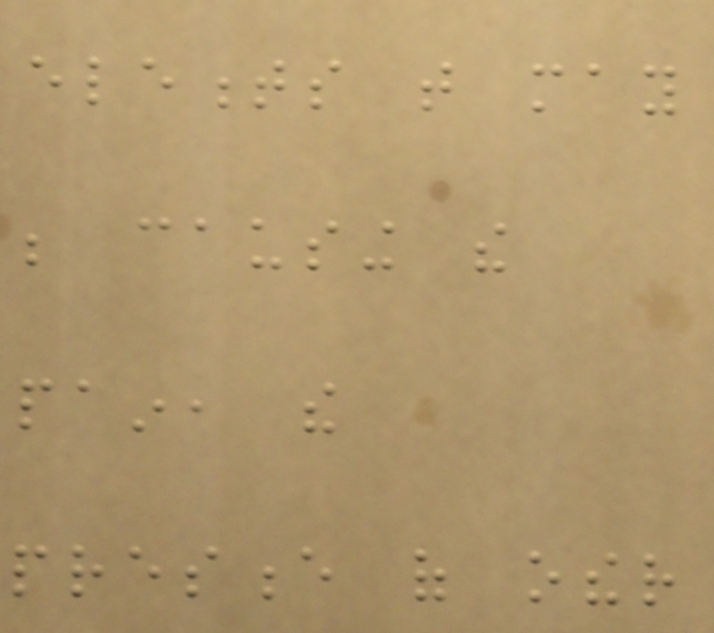elements that may
be causing the
pain, the
presence of other
